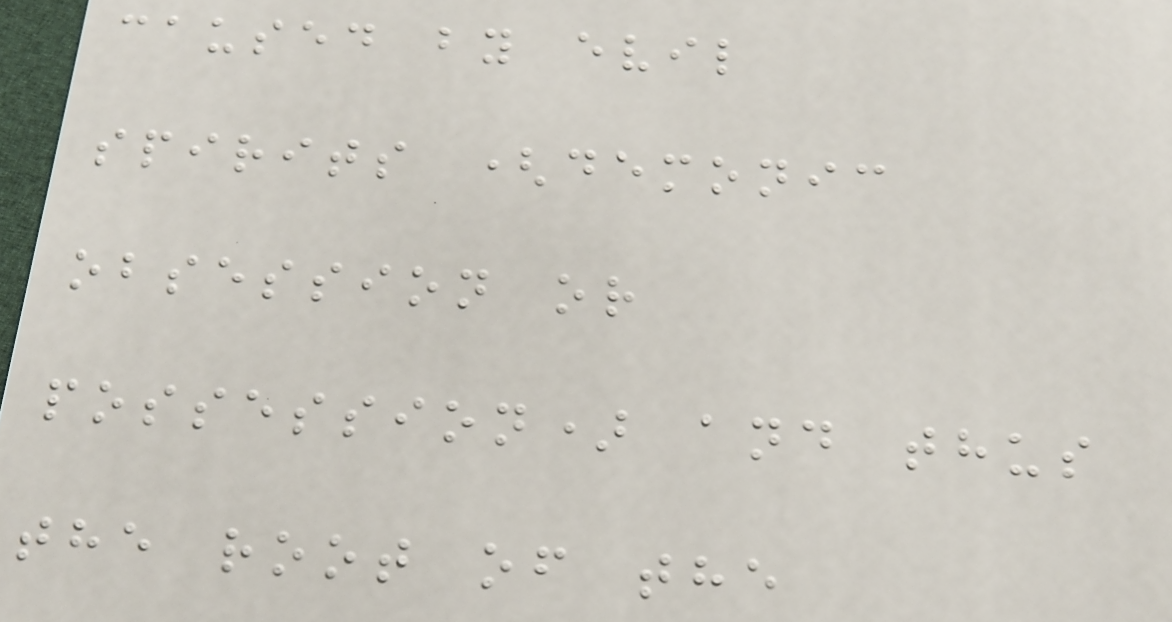caused by evil
spirits (demonic
obsession or
possession) and thus
the root of the
